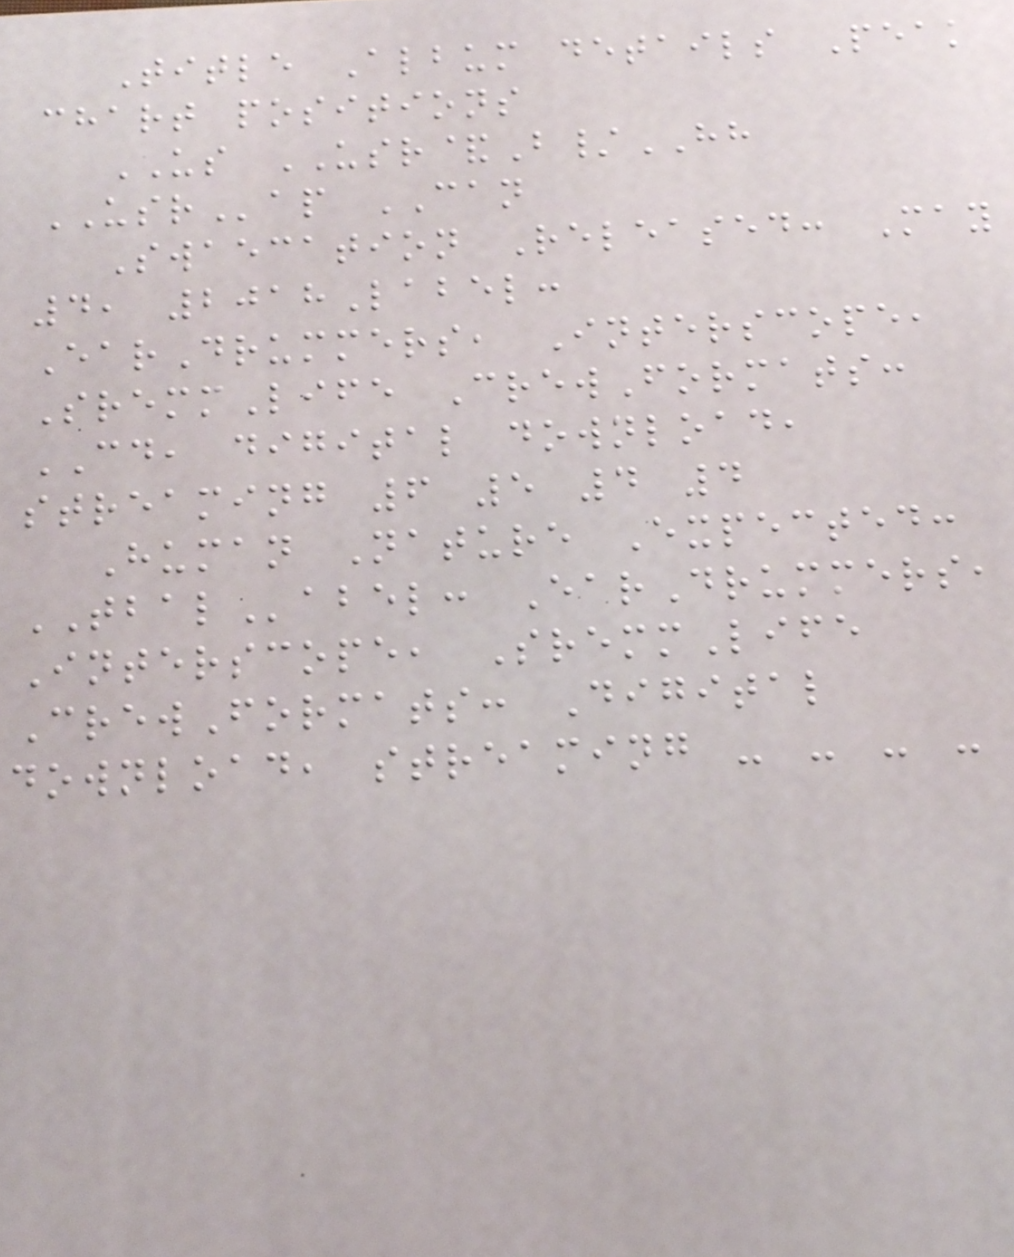Title Album details Peak
chart positions
US USR&B/HH
USRap CAN
Swaecation Released: May
4, 2018Label:
EarDrummers, Interscope,
SremmLife CrewFormats:
CD, digital download,
streaming 6 5 4 4
Human Nature Expected:
TBALabel: EarDrummers,
Interscope, SremmLife
CrewFormats: Digital
download, streaming - - - -
